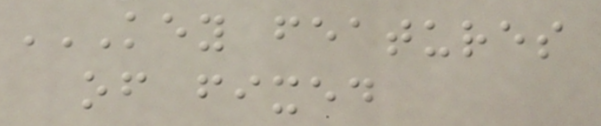KEY FEATURES
OF FIXED
